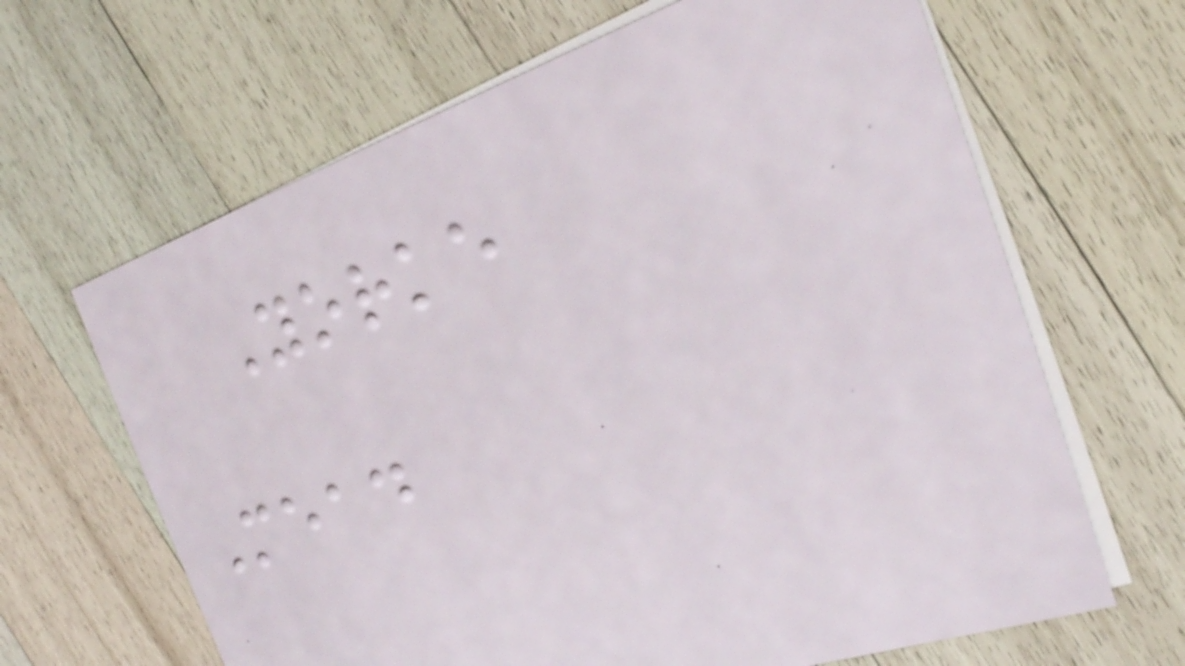Yorke
Mead
